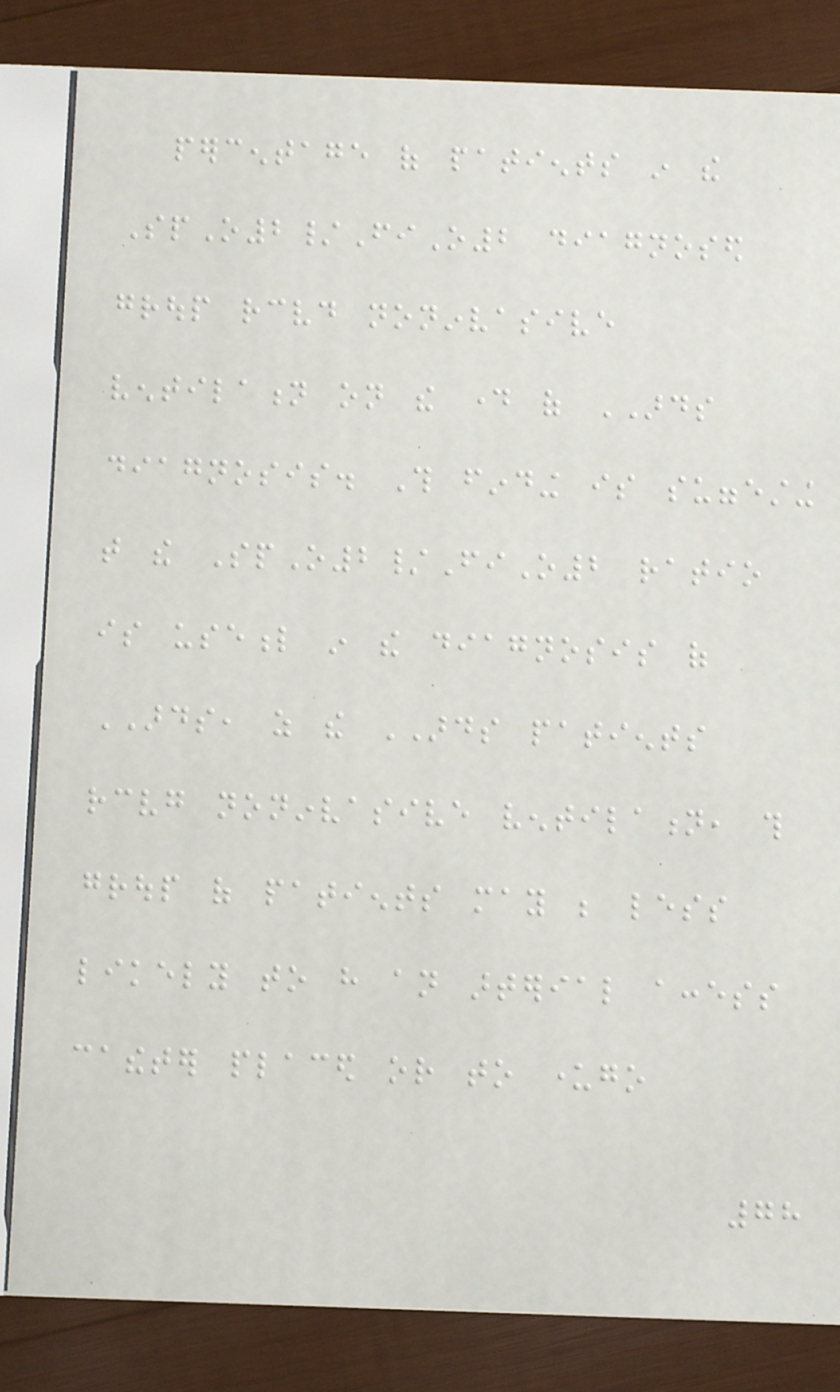percentage of patients in the
SpO2/FiO2 diagnosed
group received noninvasive
ventilation on the day of ARDS
diagnosis. This finding is suggesting
that the SpO2/FiO2 ratio
is useful in the diagnosis of
ARDS, as the ARDS patients
receiving noninvasive ventilation, this
group of patients may be less
likely to have an arterial access
catheter placed or to undergo
78
